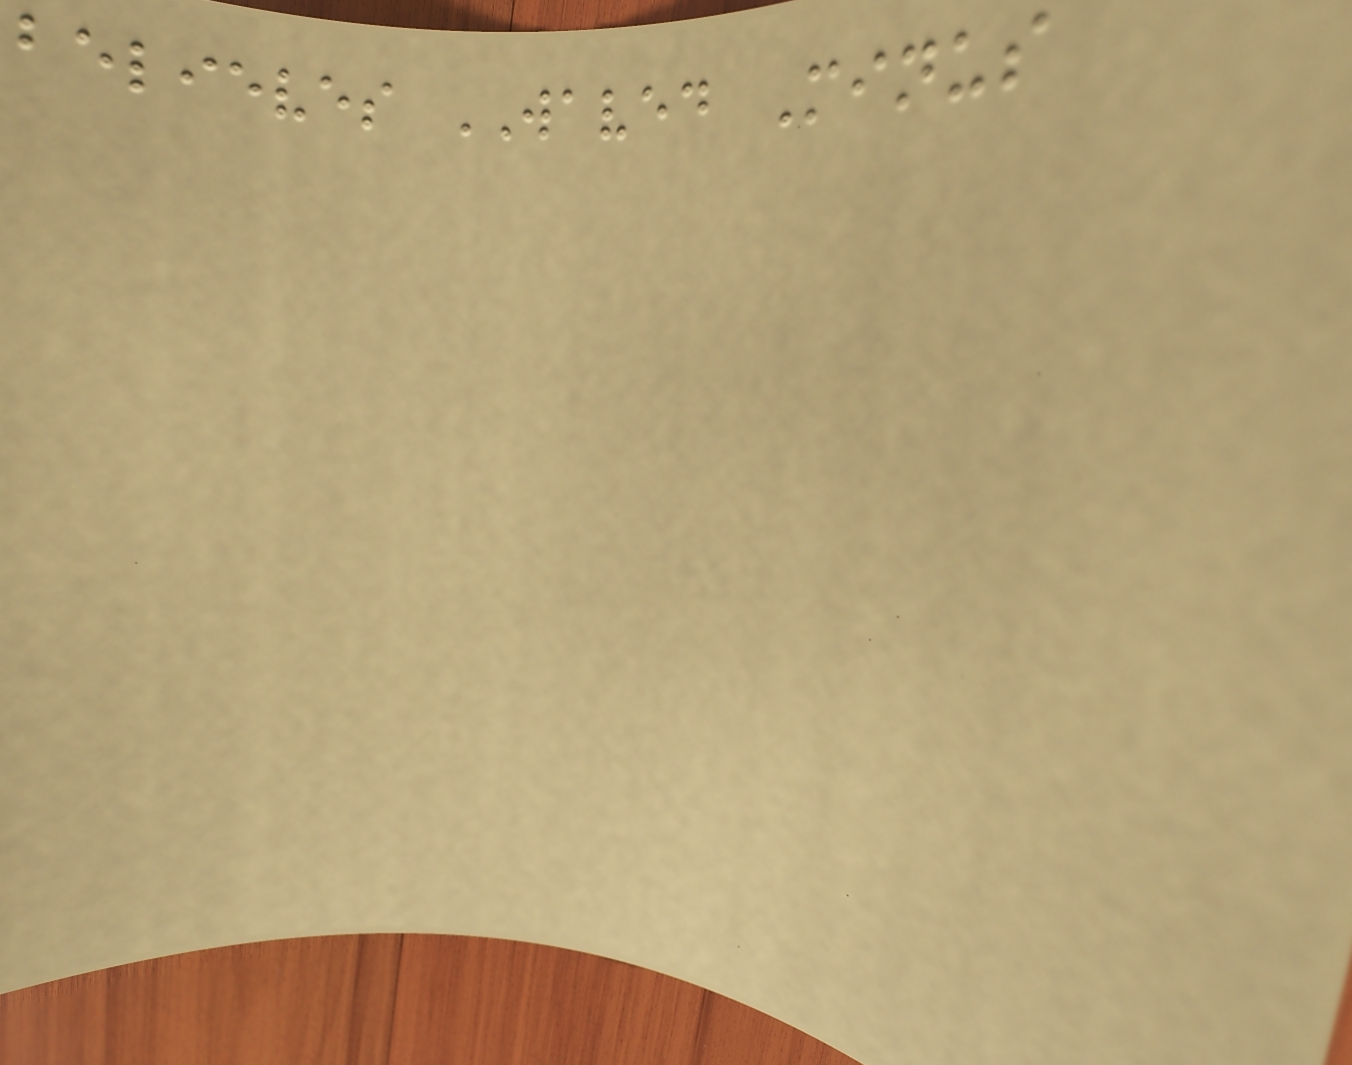believes WAVED Minus
